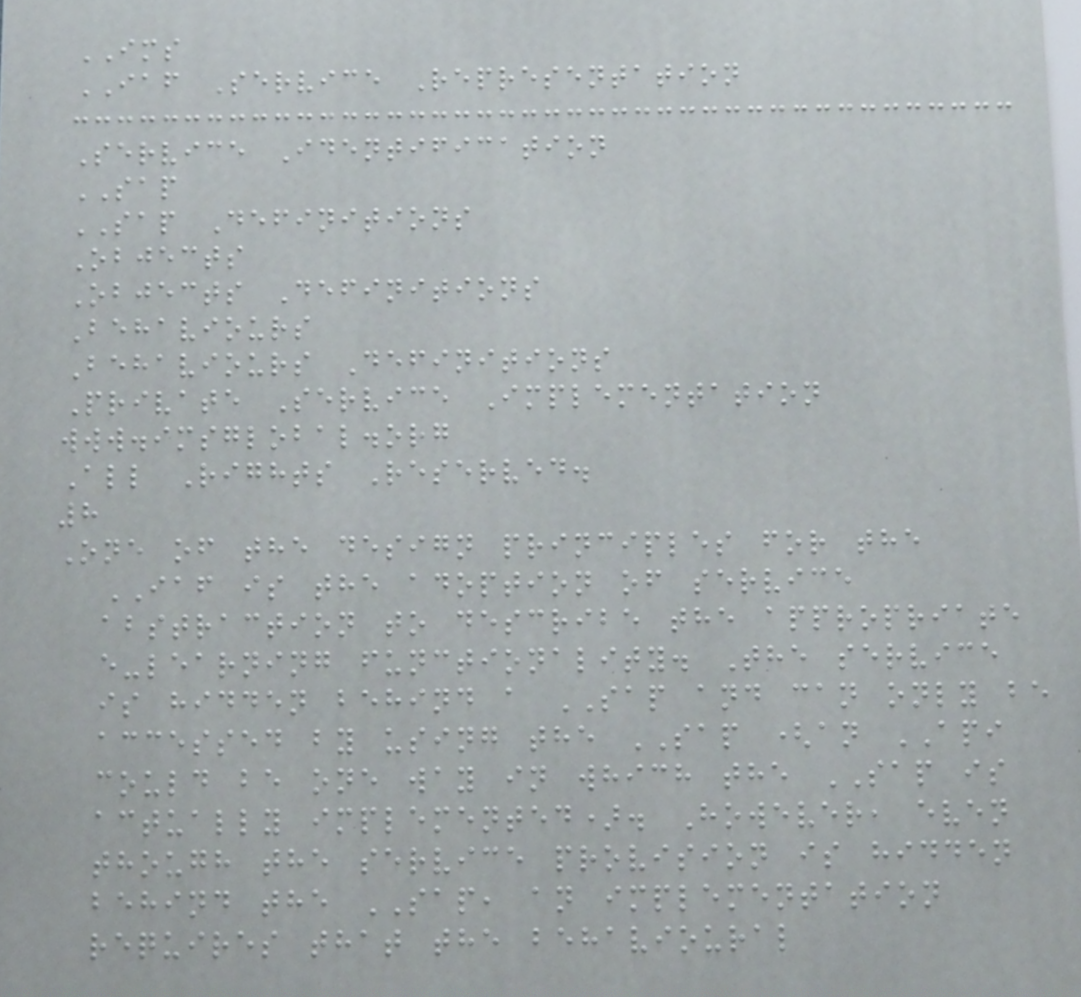IMS
IAF Service Representation
Service Identification
SAP
SAP Definitions
Objects
Objects Definitions
Behaviours
Behaviours Definitions
Private Service Implementation
www.imsglobal.org
All Rights Reserved.
8
One of the design principles for the
IAF is the adoption of service
abstraction to describe the appropriate
e-learning functionality. The service
is hidden behind a SAP and can only be
accessed by using the SAP (an API
could be one way in which the SAP is
actually implemented). However, even
though the service provision is hidden
behind the SAP, an implementation
requires that the behavioural
